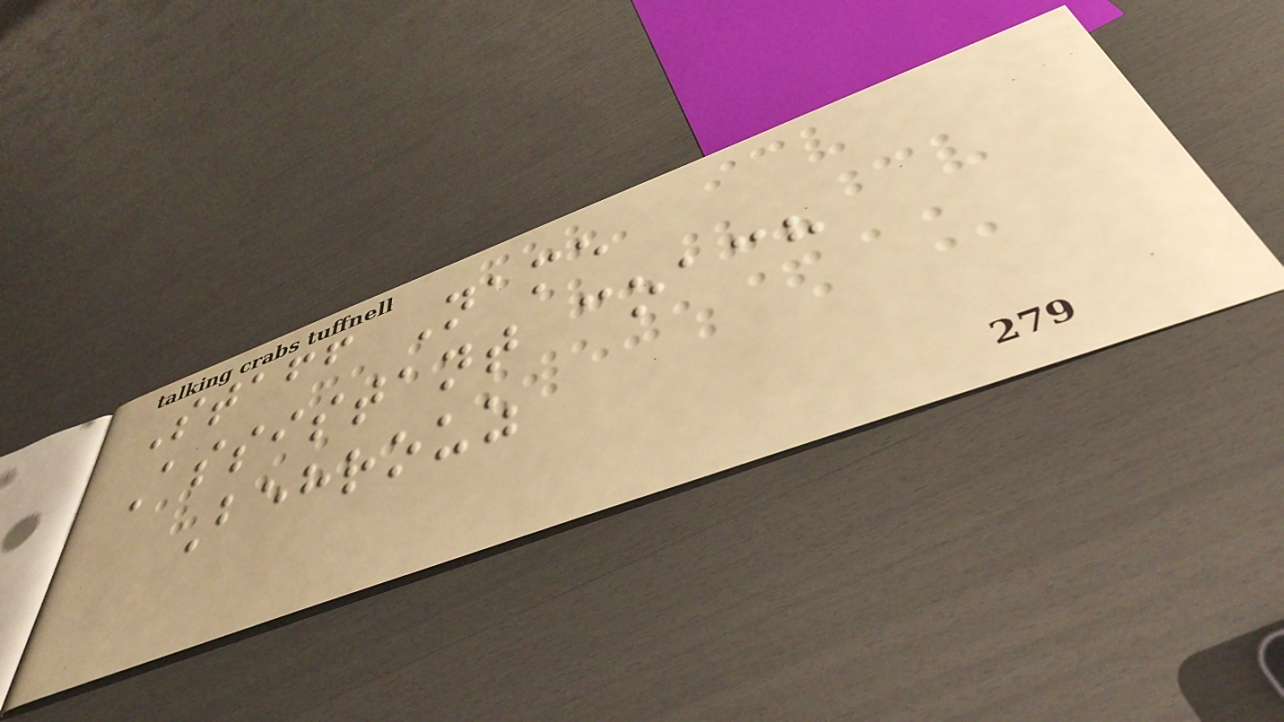Staff Name
Assistant coach
Behrouz
